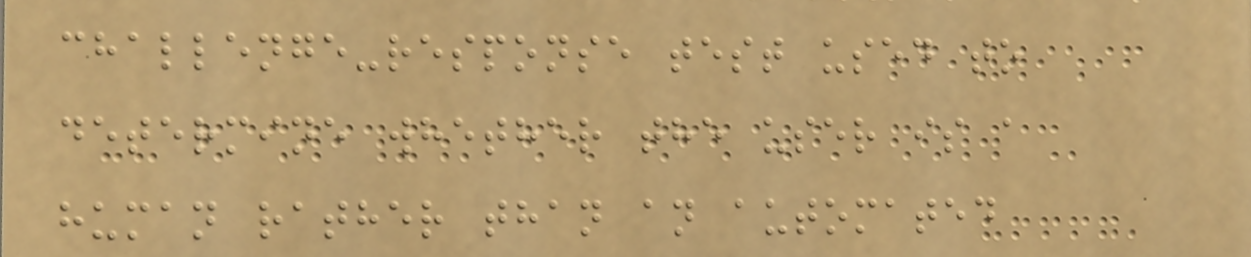challenge-response test used to
determine whether the user is a
human rather than an automated
